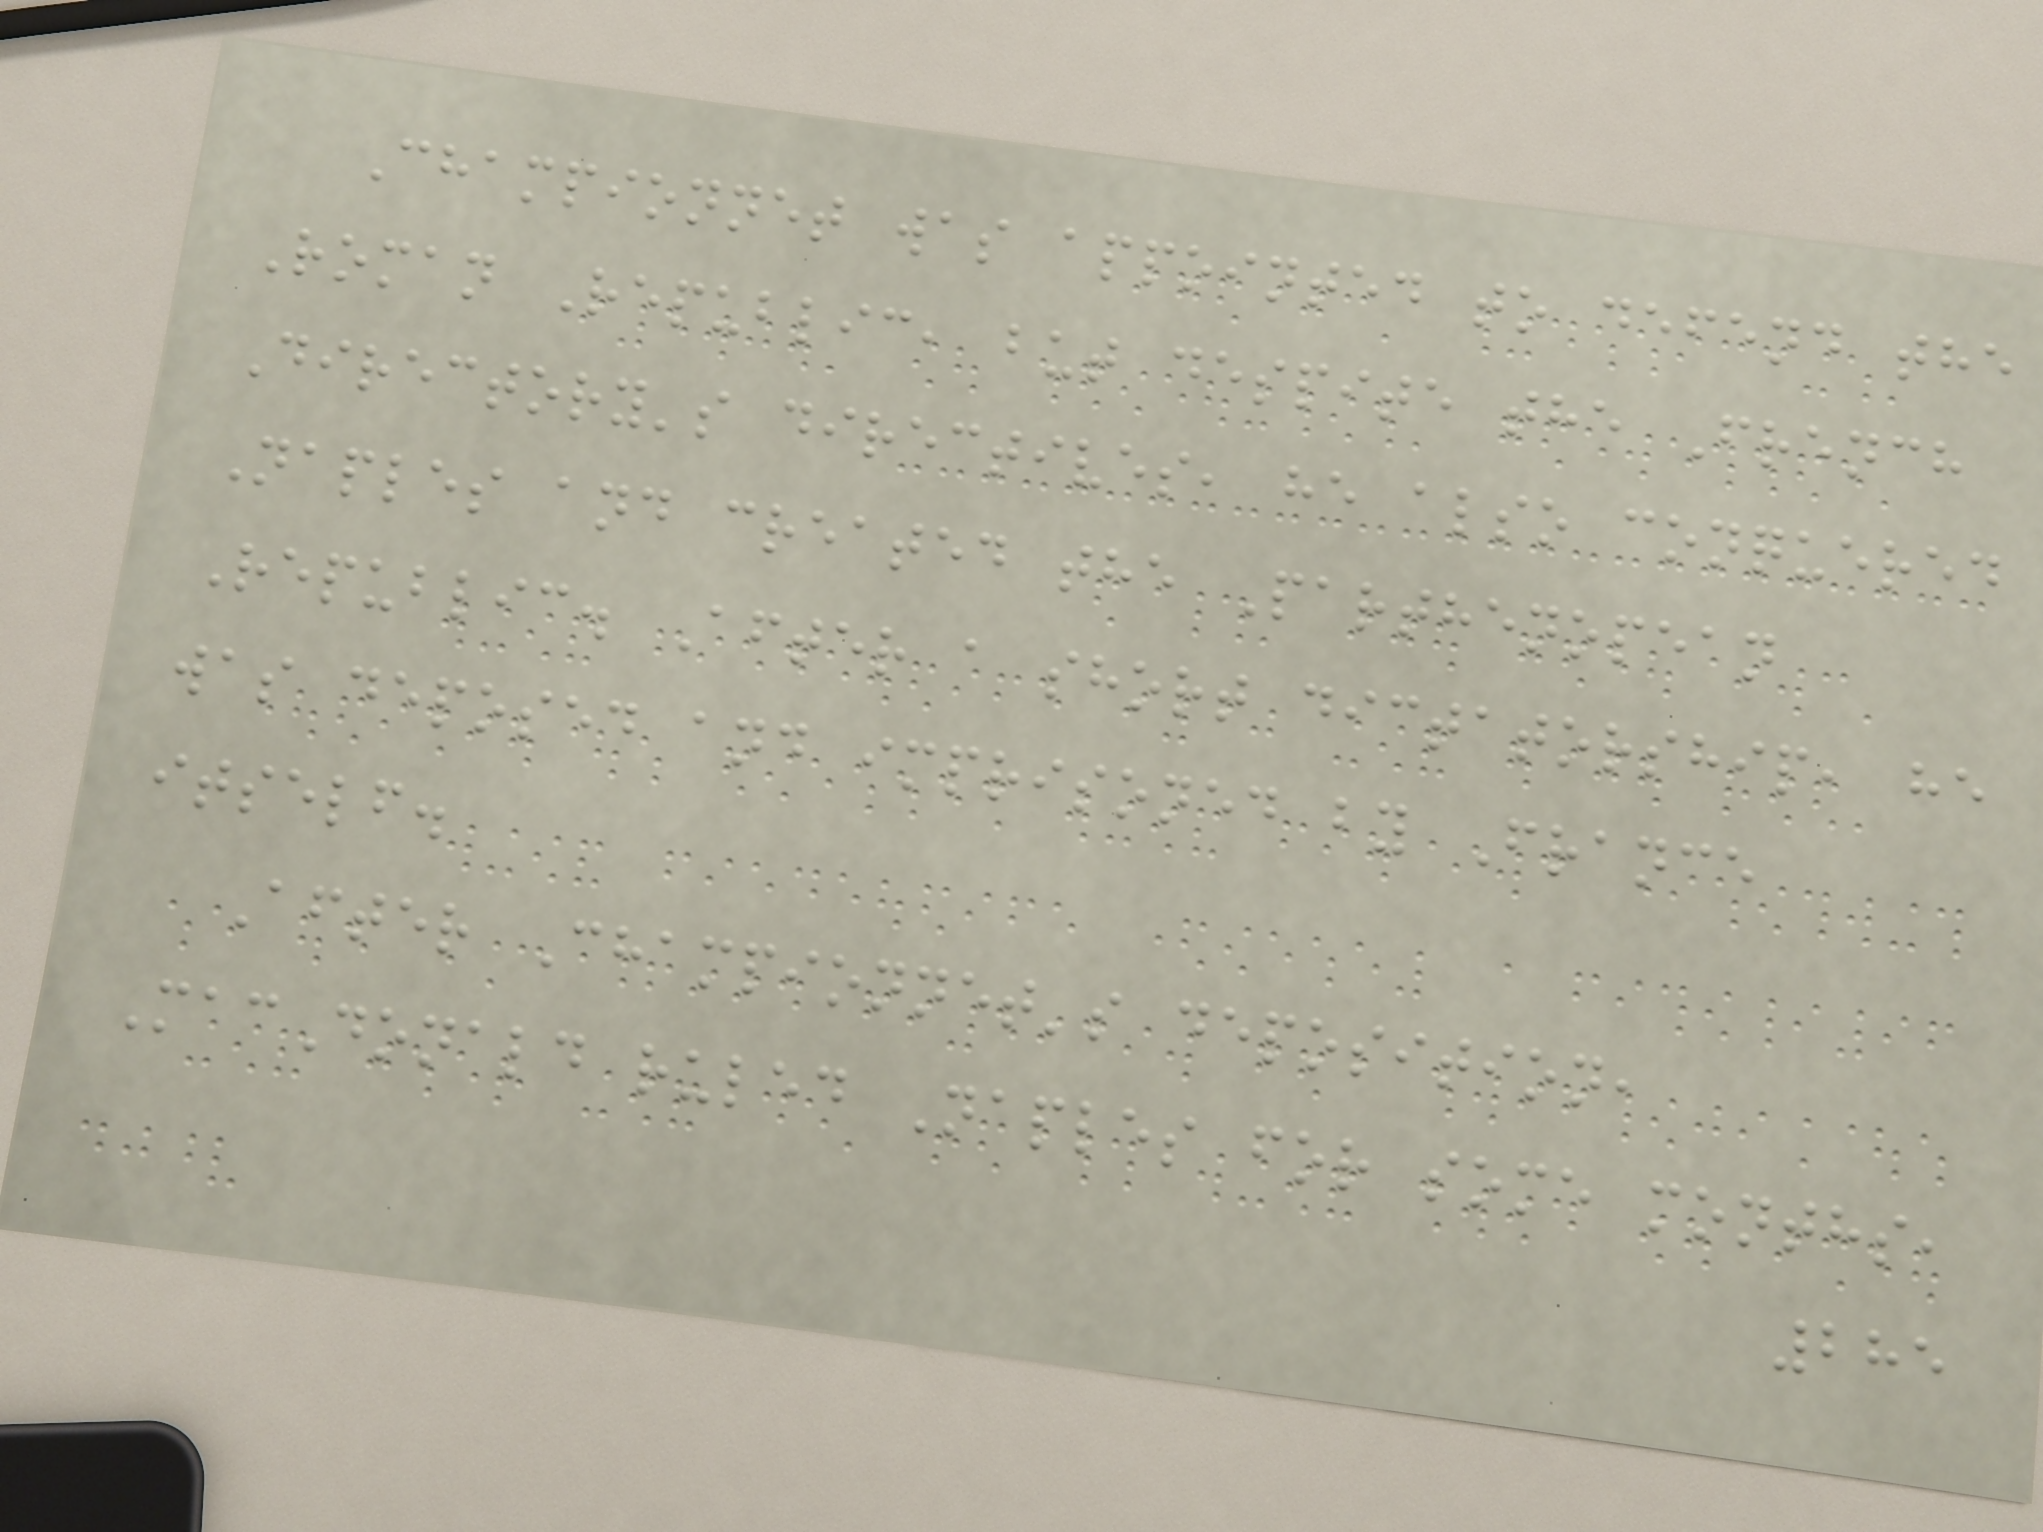Championnet was appointed to defend the
Roman Republic, but despite the French
Directory's directives, he also conquered
Naples and created the Parthenopean
Republic. After a short dictatorship, he
was deposed and imprisoned by France
itself.
After Championnet's deposition,
MacDonald ruled Naples for some months,
285
